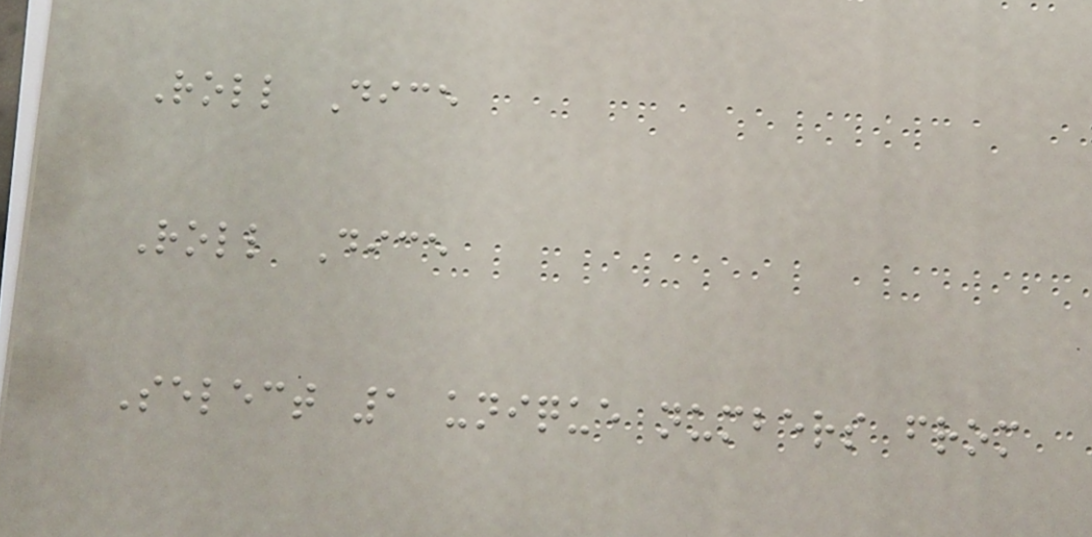Roll Dice
Roll Dice
Select 1 unique numbers from
